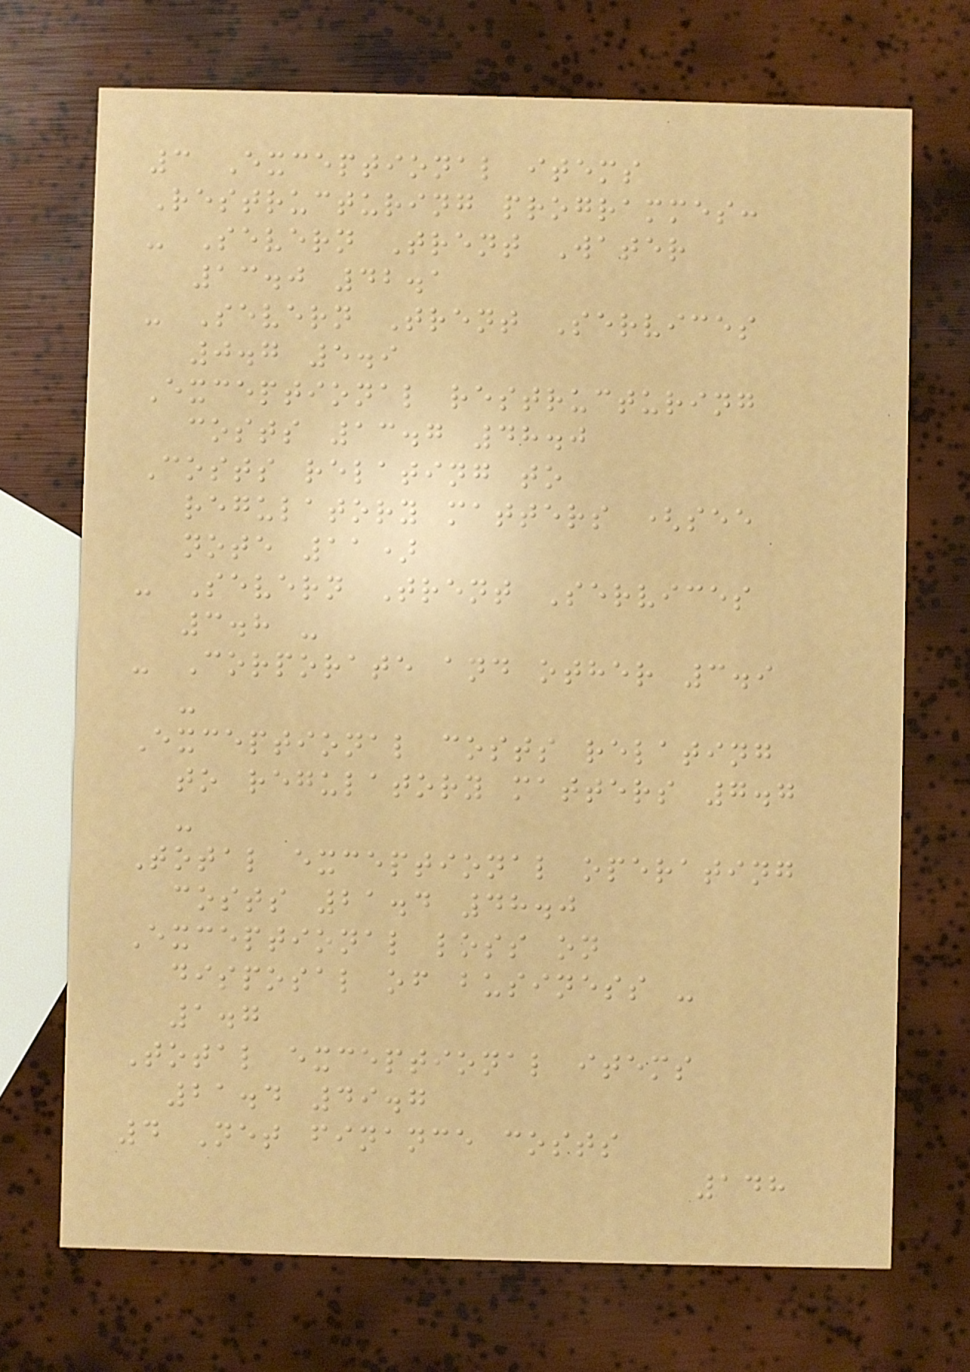3 Exceptional items
Restructuring programmes:
- Severn Trent Water
13.0 42.1
- Severn Trent Services
0.7 5.9
Exceptional restructuring
costs 13.7 48.0
Costs relating to
regulatory matters (see
note 11)
- Severn Trent Services
3.8 -
- Corporate and other 3.9
-
Exceptional costs relating
to regulatory matters 7.7
-
Total exceptional operating
costs 21.4 48.0
Exceptional loss on
disposal of business -
1.7
Total exceptional items
21.4 49.7
4 Net finance costs
148
